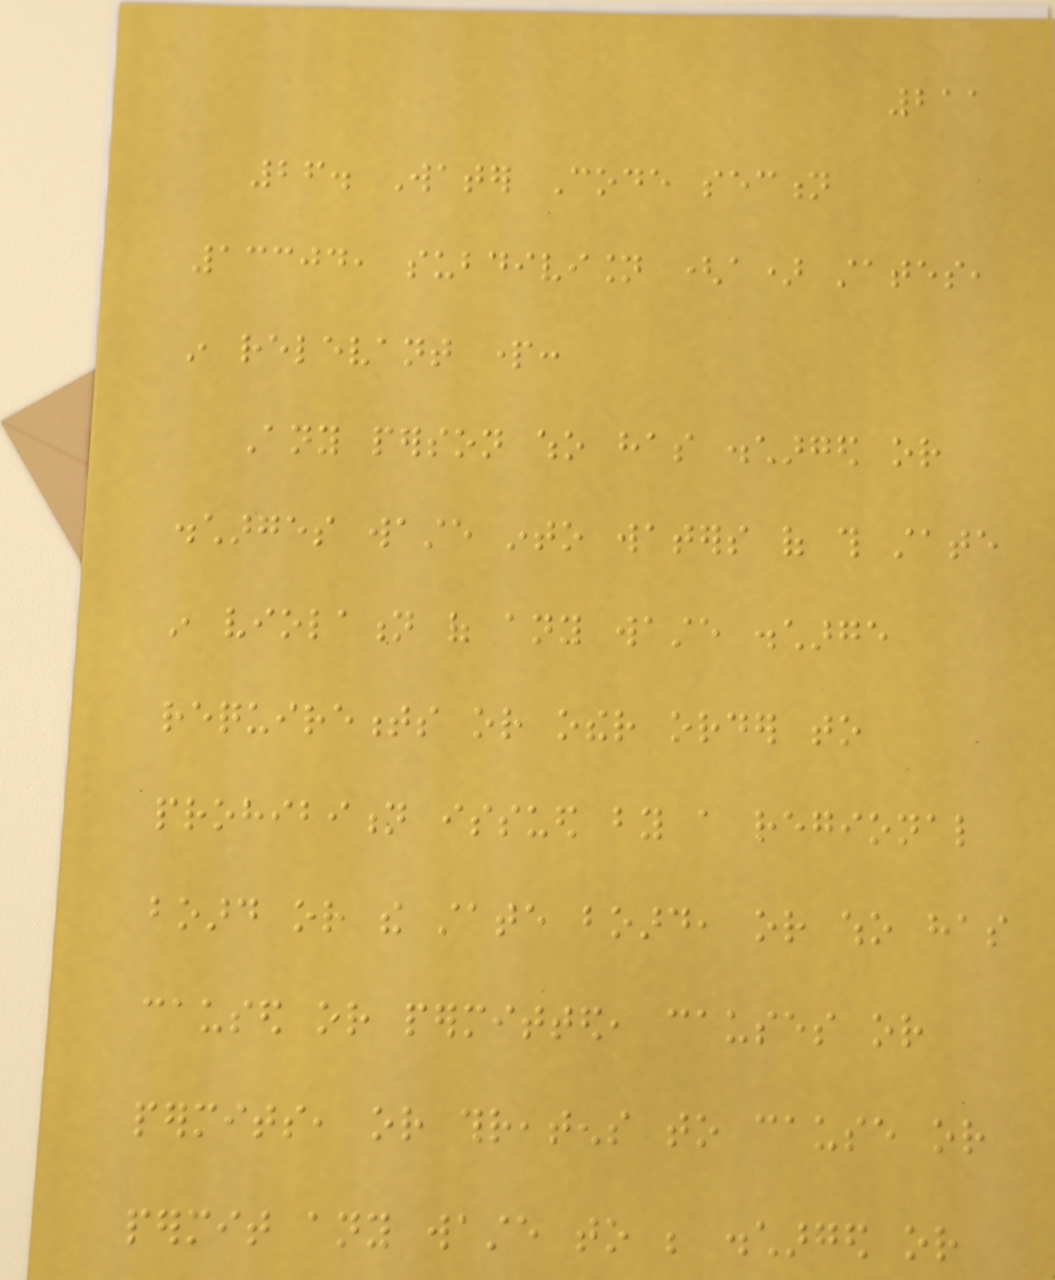211
26. Water Code section
13304, subdivision (a) states,
in relevant part:
Any person who has discharged or
discharges waste into waters of this state
in violation of any waste discharge
requirements or other order to
prohibition issued by a regional
board or the state board, or who has
caused or permitted, causes or
permits, or threatens to cause or
permit any waste to be discharged or
